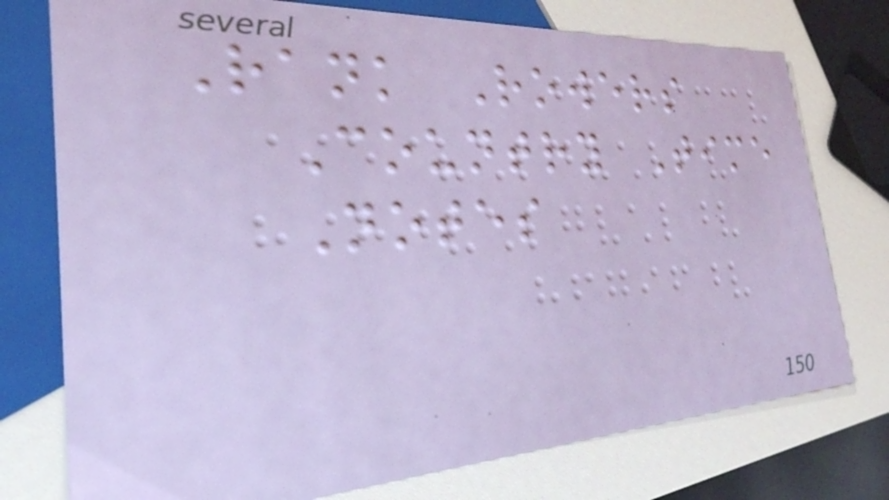Rank Rowers
Country Time
Notes
